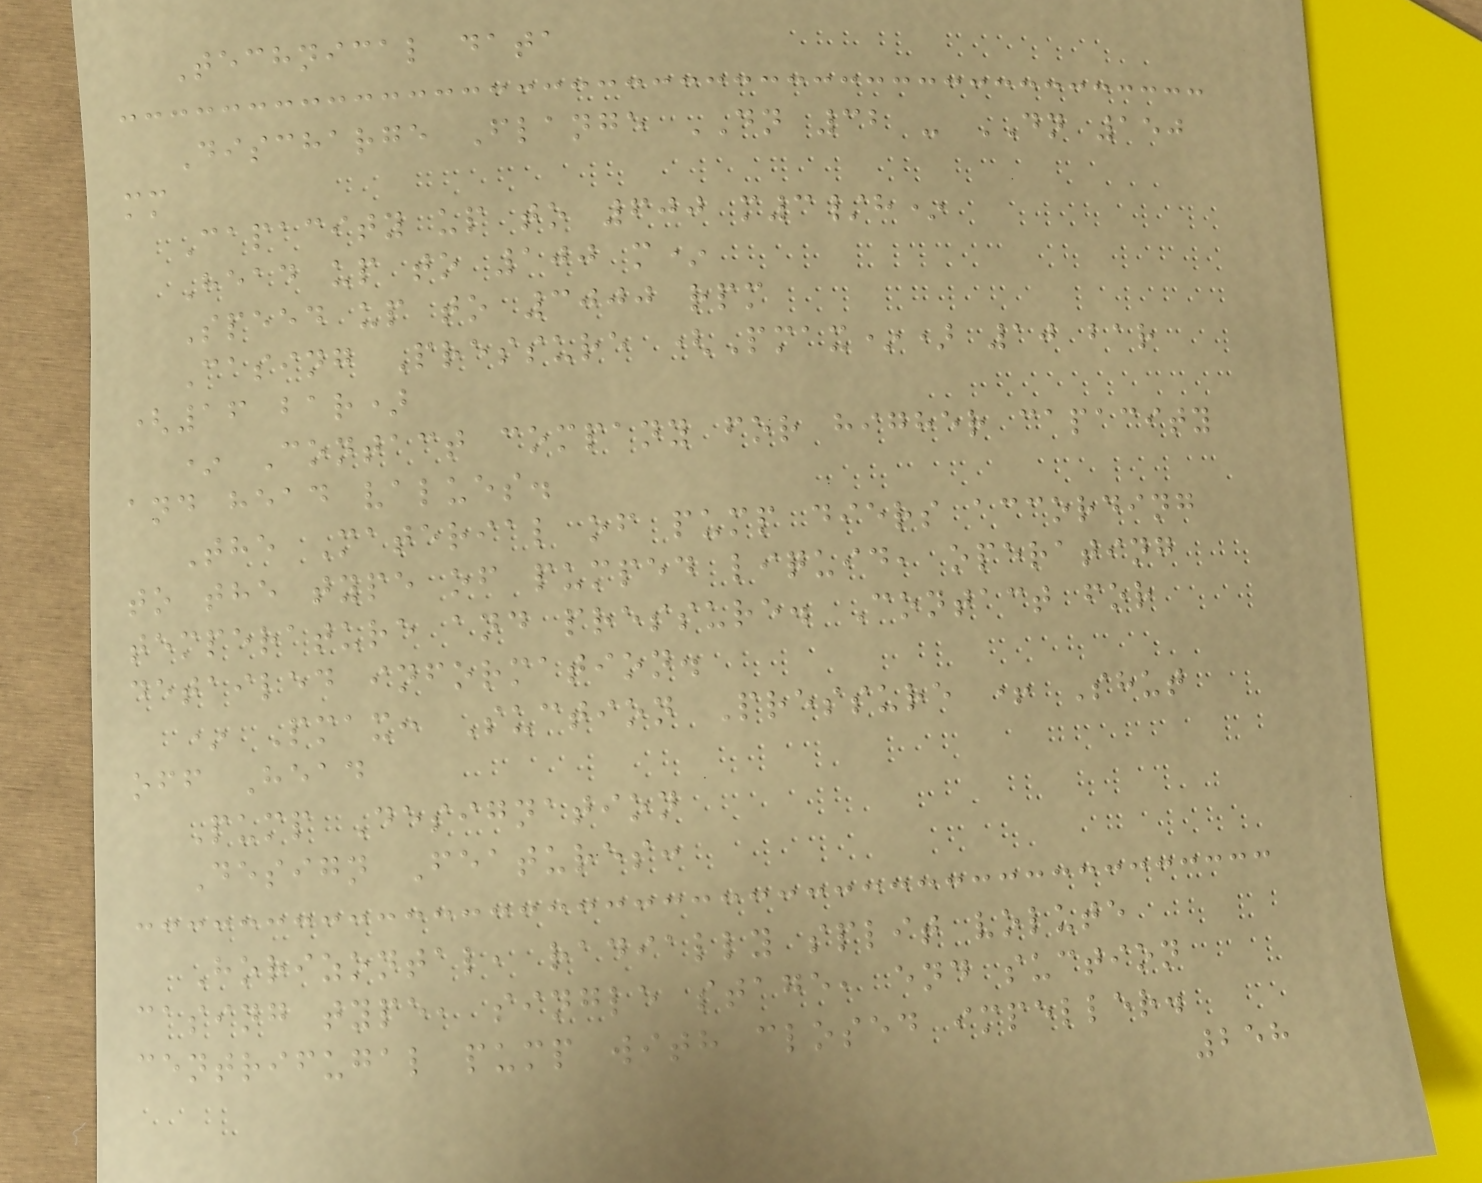Technical data
Discharge Flange DN 32 - DN 150
mm
Capacity up to 600 m3/h*
Head up to 100 m*
Speed up to 3000 rpm
Casing Pressure (Pmax*) 10 bar
(16 bar)
* Contact company for higher capacity
and head values.
The Material of pump diers according
to the type of pumped liquid, operating
temperature and pressure. Contact for
detailed information.
* Pmax: Suction Pressure + Shut
off Head
Pump Designation
Design Features:
Horizontal, radially split volute
casing type, single stage, end suction
centrifugal pump with closed impeller.
258
